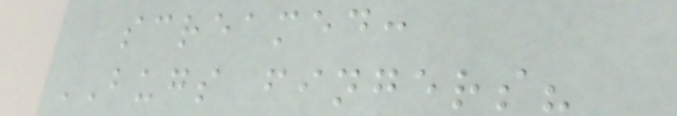screamed:
BUGS fingers?
